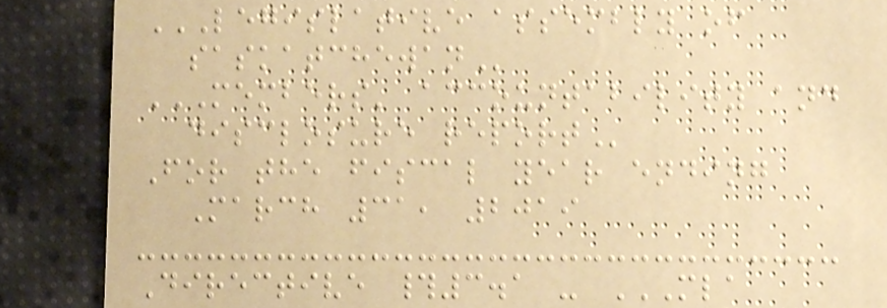LEGISLATIVE ASSEMBLY OF
SASKATCHEWAN
MEMBERS' ACCOUNTABILITY AND
DISCLOSURE REPORT
For the fiscal year ending
March 31, 2019
Directive #3.1 - MLA
